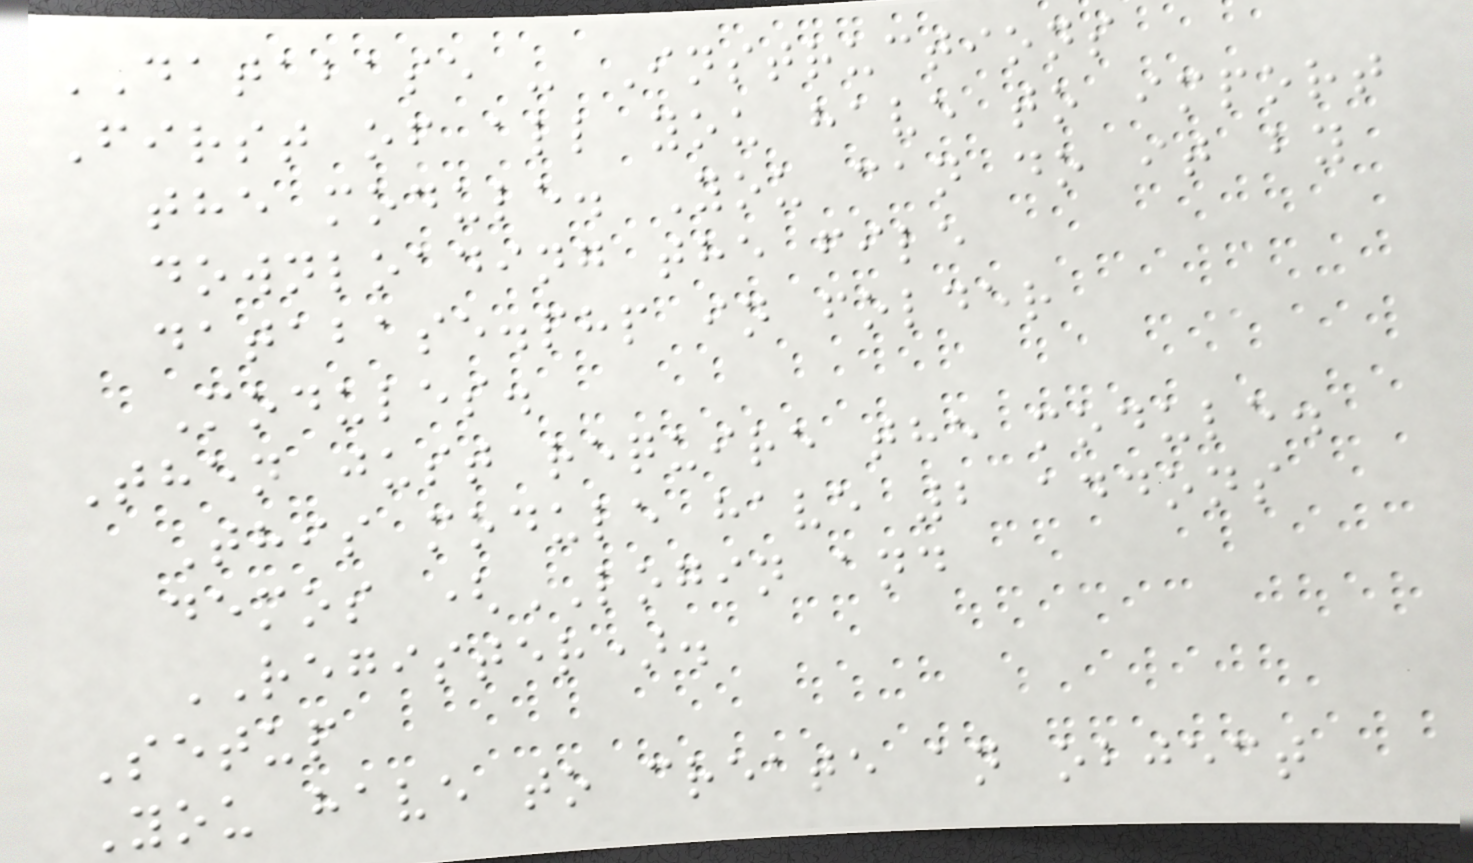DATABASE - Instructions
First of all you have to import
the module. You can do it by
downloading the file
database.php in folder
Modules.
Then just require the module.
This module have 2 addons
demos (LOGIN and
REGISTER).
Setup
You have to create an object
